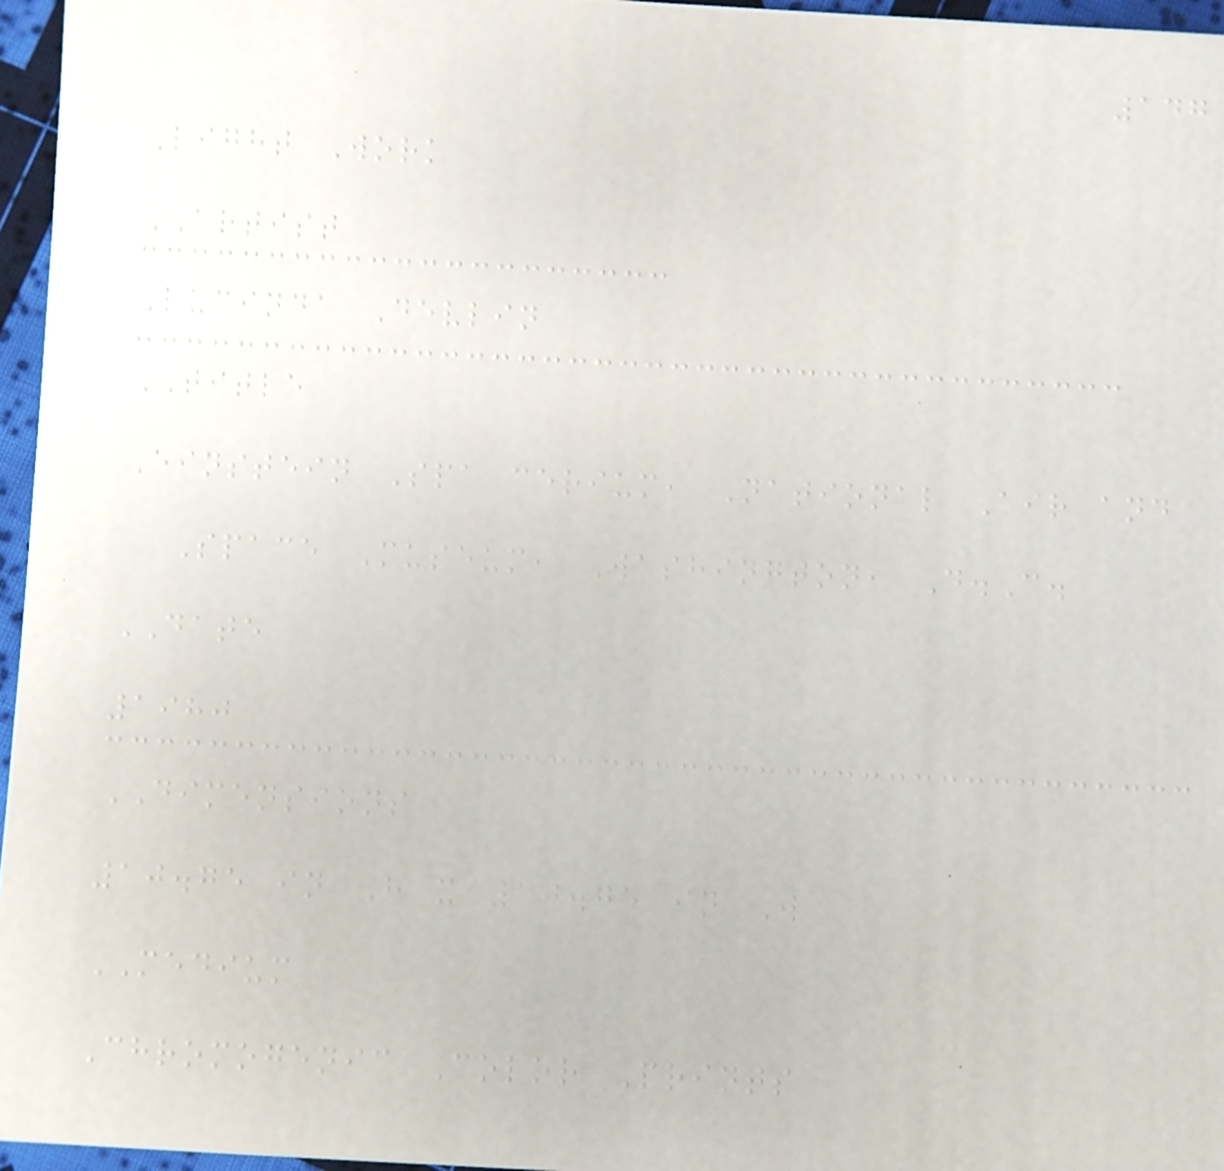147
Light Work
ARTIST
Lucinda Devlin
TITLE
Einstein Spa cerium, National Air and
Space Museum, Washington, D.C.
DATE
1980
DIMENSIONS
10.75 in H x 10.75 in W
MEDIUM
Chromogenic Color Prints
